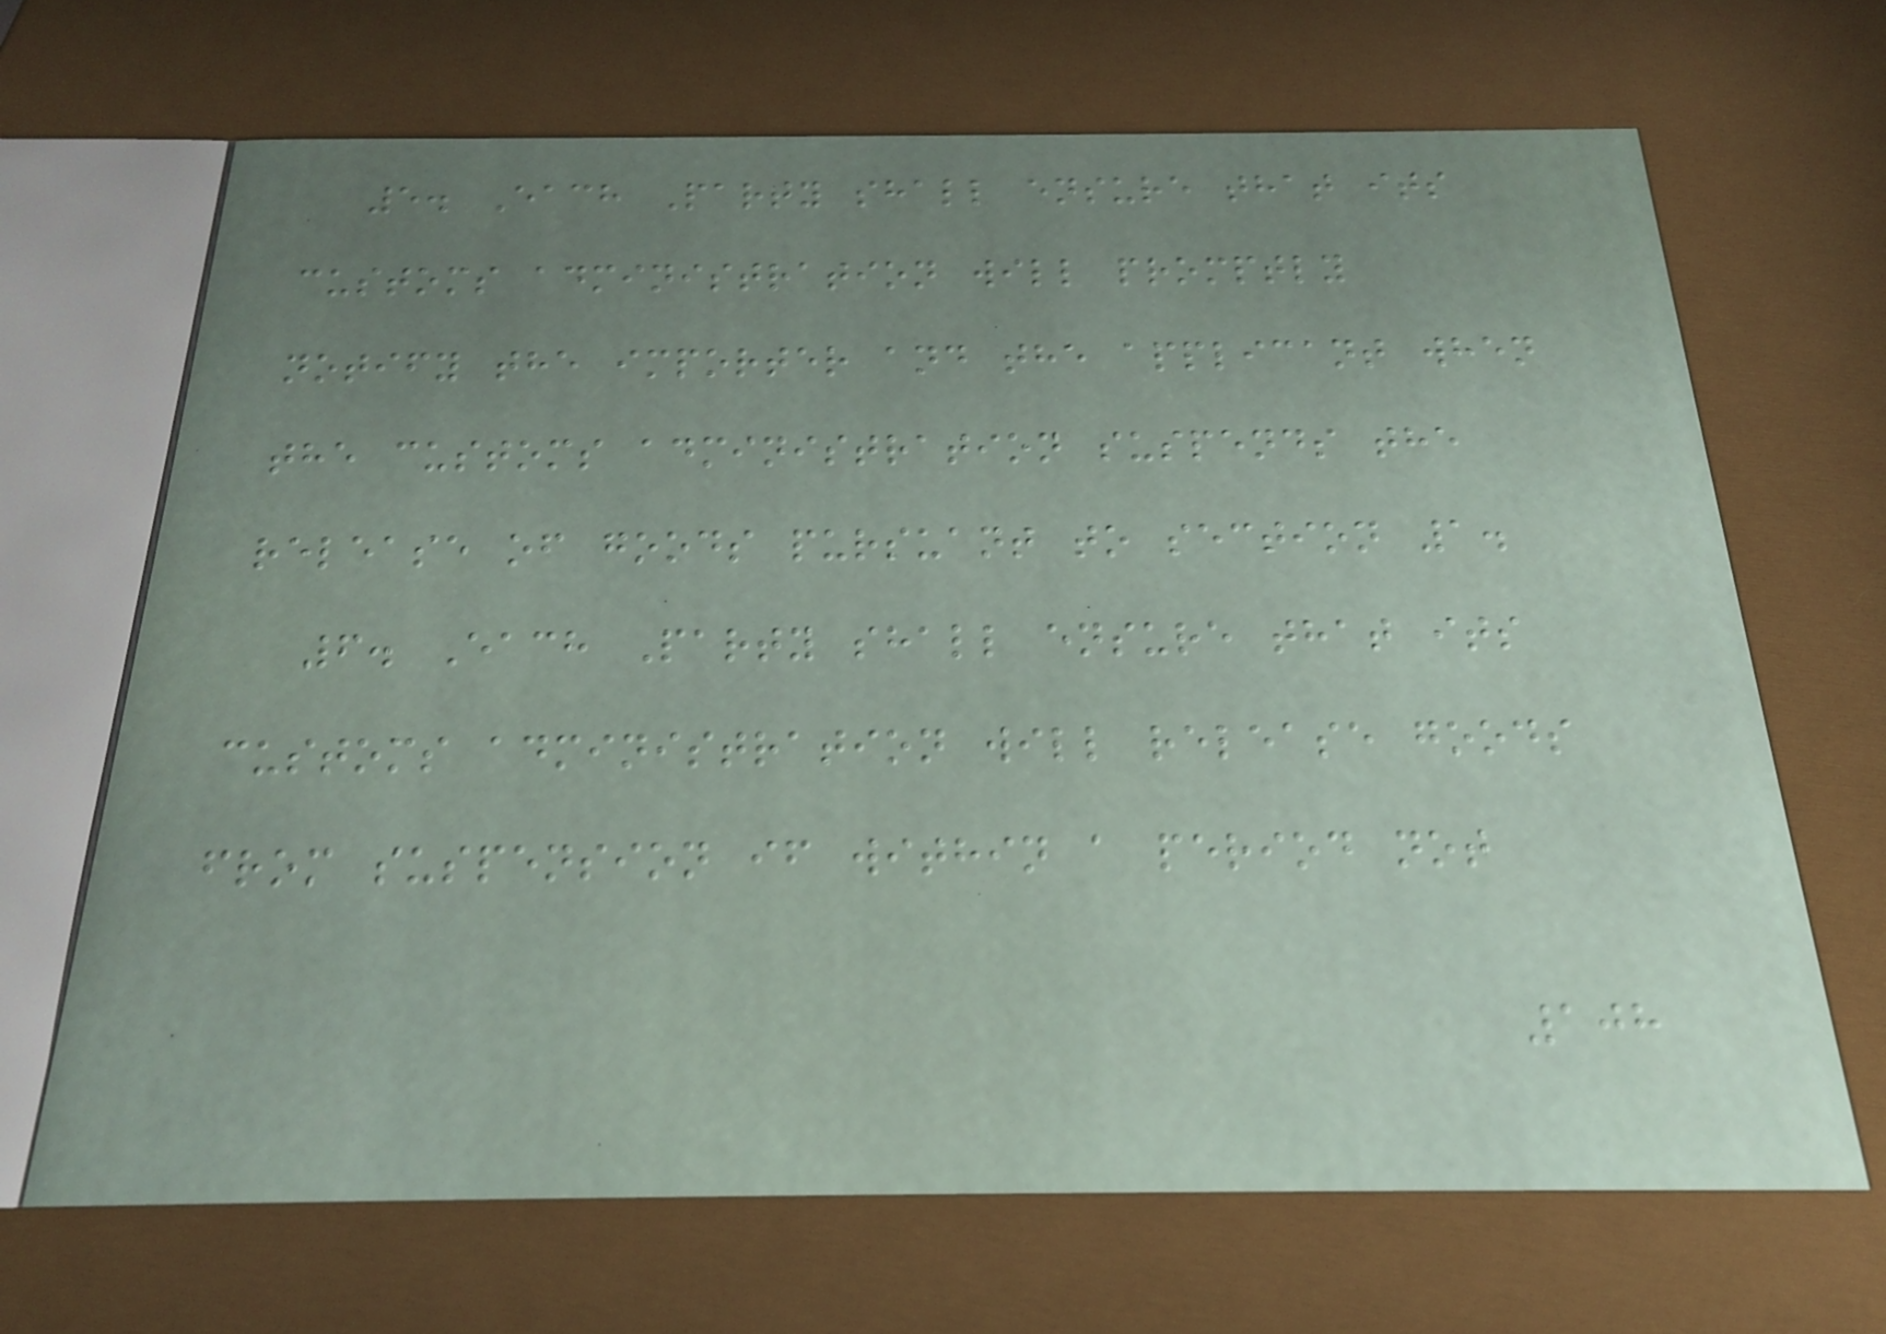5. Each Party shall ensure that its
customs administration will promptly
notify the importer and the applicant when
the customs administration suspends the
release of goods pursuant to section 1.
6. Each Party shall ensure that its
customs administration will release goods
from suspension if within a period not
108
